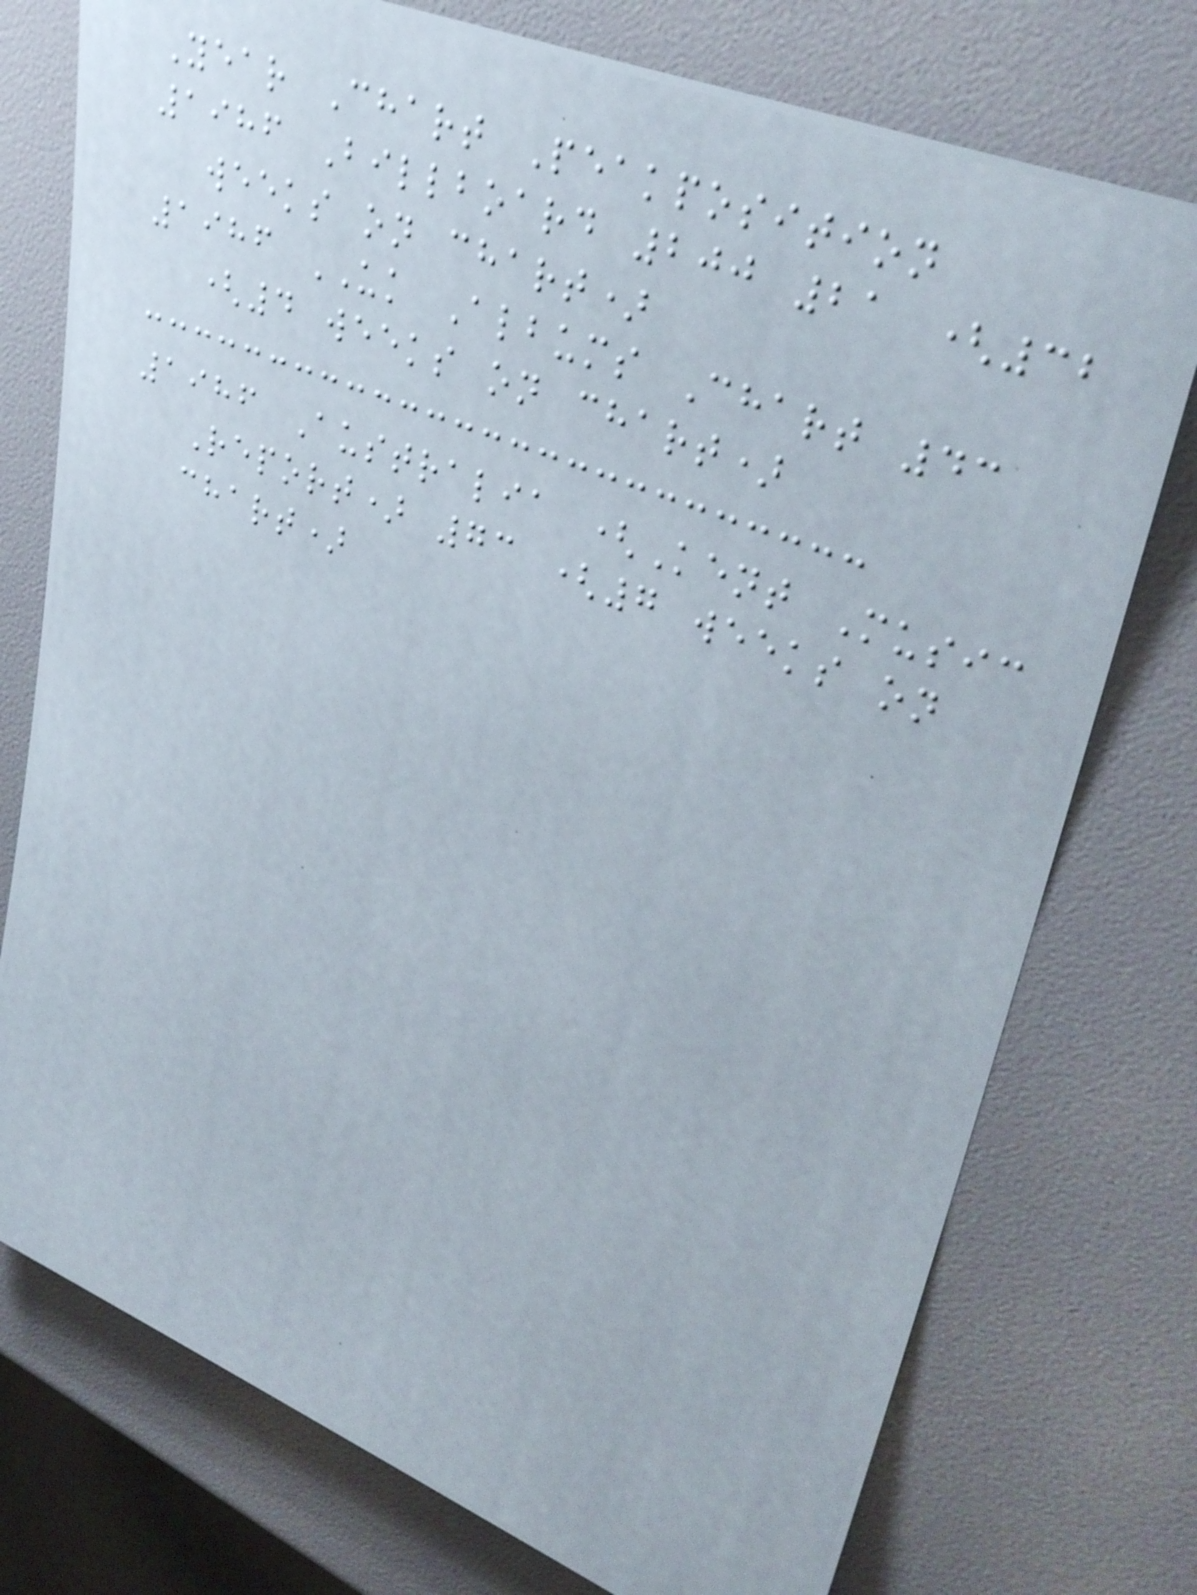Year Chart Peakposition
1986 Billboard 200 21 (32
weeks on chart)
1986 UK Albums Chart 43
(4 weeks on chart)
1986 Australia (Kent Music
Report) 73 (7 weeks on
chart)
